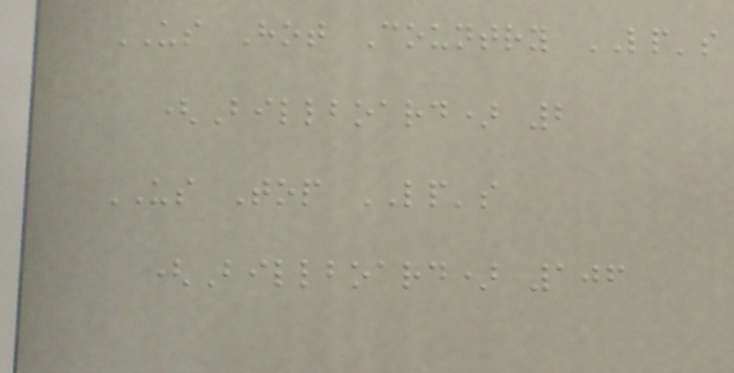US Hot Country LP's
(Billboard) 2
US Top LP's
(Billboard) 106
